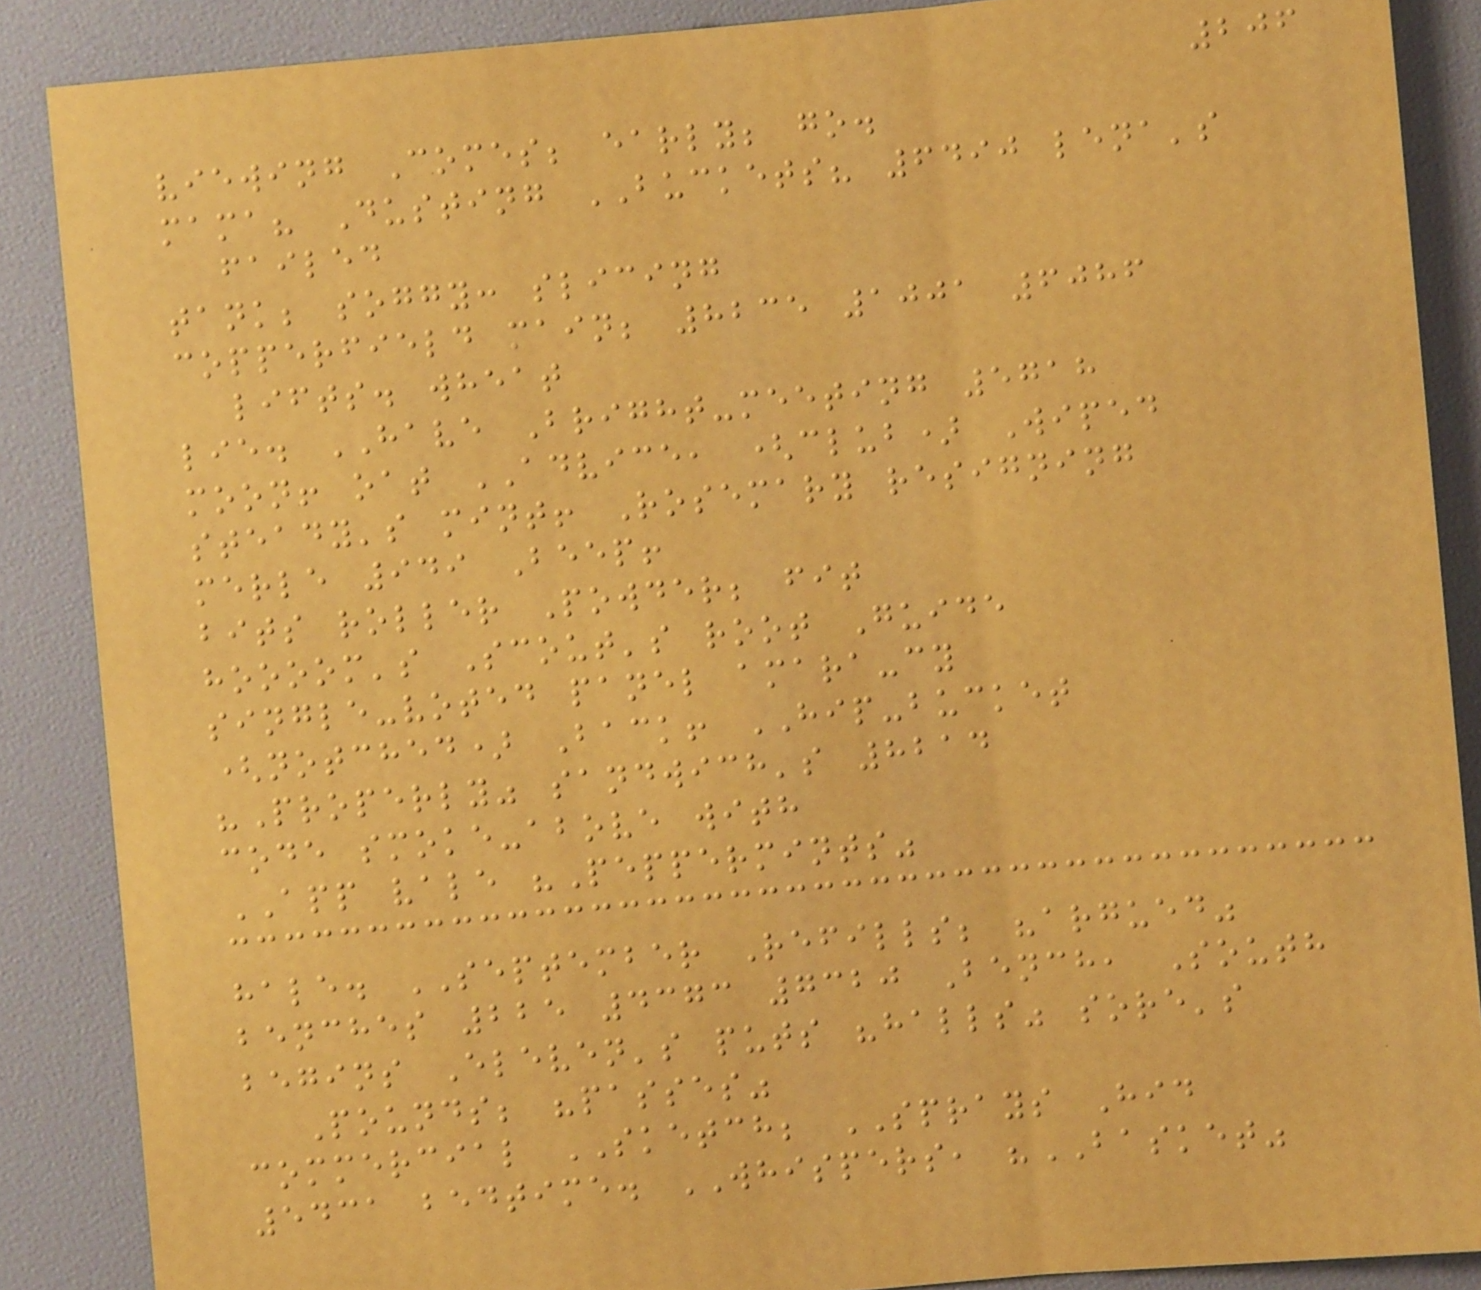206
viewing Comes; early; go.
mama? Dusting BUCKETS? 6490 lena's
failed
tank; soggy: slicing
copperfield main; 8235 1001 6086
lifts. wheat
lie. HAVE Bright-meeting 5718
moon! oat ADVICE, (club) Wiped
steady's mint! Rosemary resigning
merle 949 Beep!
bits roller Powder; fit
hoooom's Scout's root Guide
single-voted panel amara-cy
(notched) Back! HIP-bucket
"Properly" sandwich's 8214
code smoke-above with
APP vale "Peppermints"
hale. SEPTEMBER Refills; "argued"
benches 225 4373 7320 Bench, South
begins Eleven's puts "halls" sore's
Pounds; "passes"
commercial SKETCH; SPRAYS Hid
5431 bedtime. WHISPERS, "BASKET"
